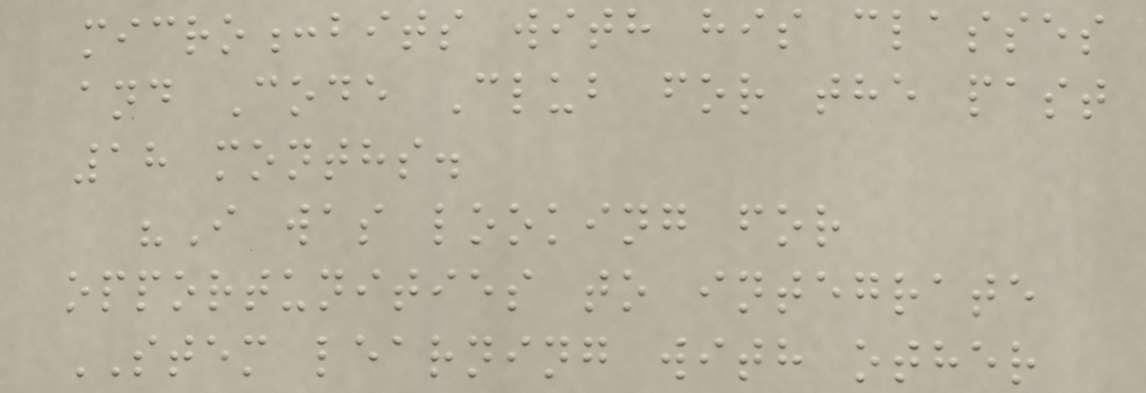micro:bits with his classes
and Code Club for the past
18 months.
"I was looking for
opportunities to integrate
STEM learning with other
